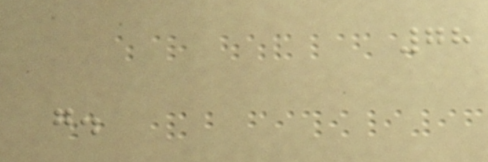78
g.
